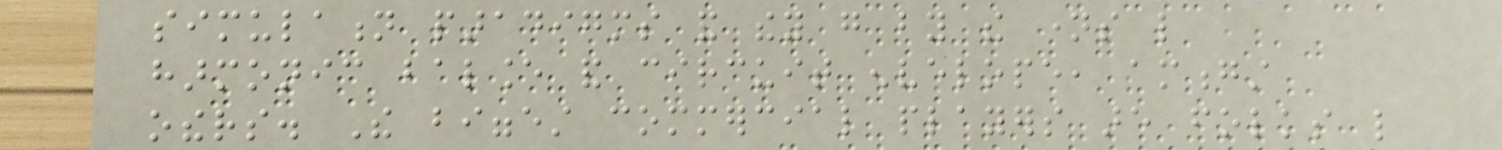simulation paradigms and they go by the names like
harmonic balance and circuit envelope, amongst
others. The biggest commercial players are folks like
